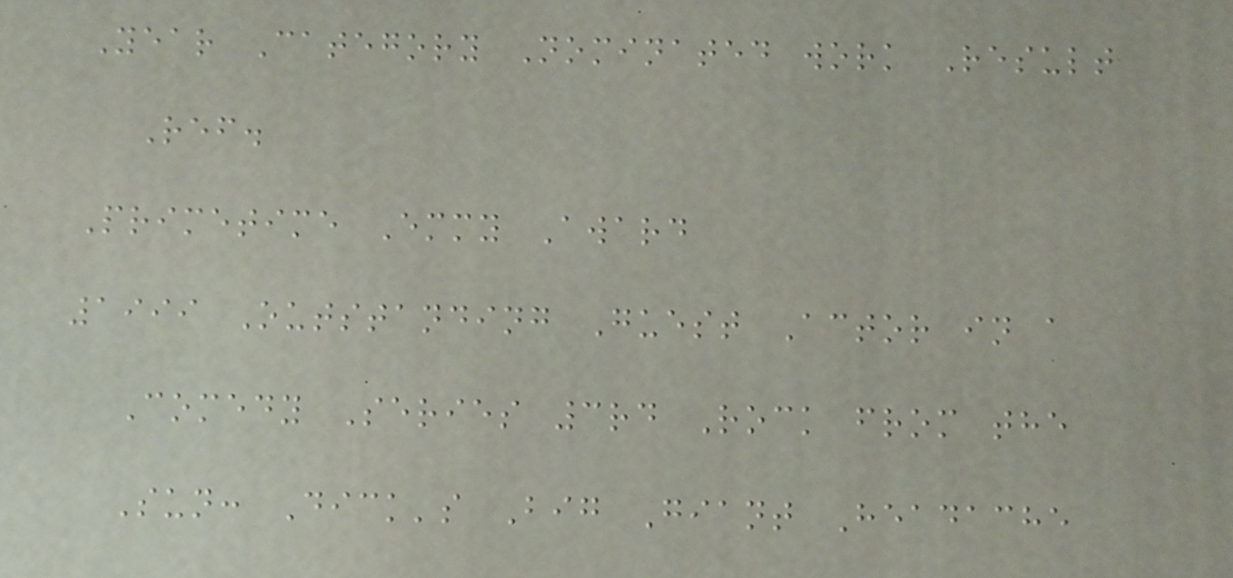Year Category Nominated work Result
Ref.
Primetime Emmy Award
1999 Outstanding Guest Actor in a
Comedy Series 3rd Rock from the
Sun: Dick's Big Giant Headache
